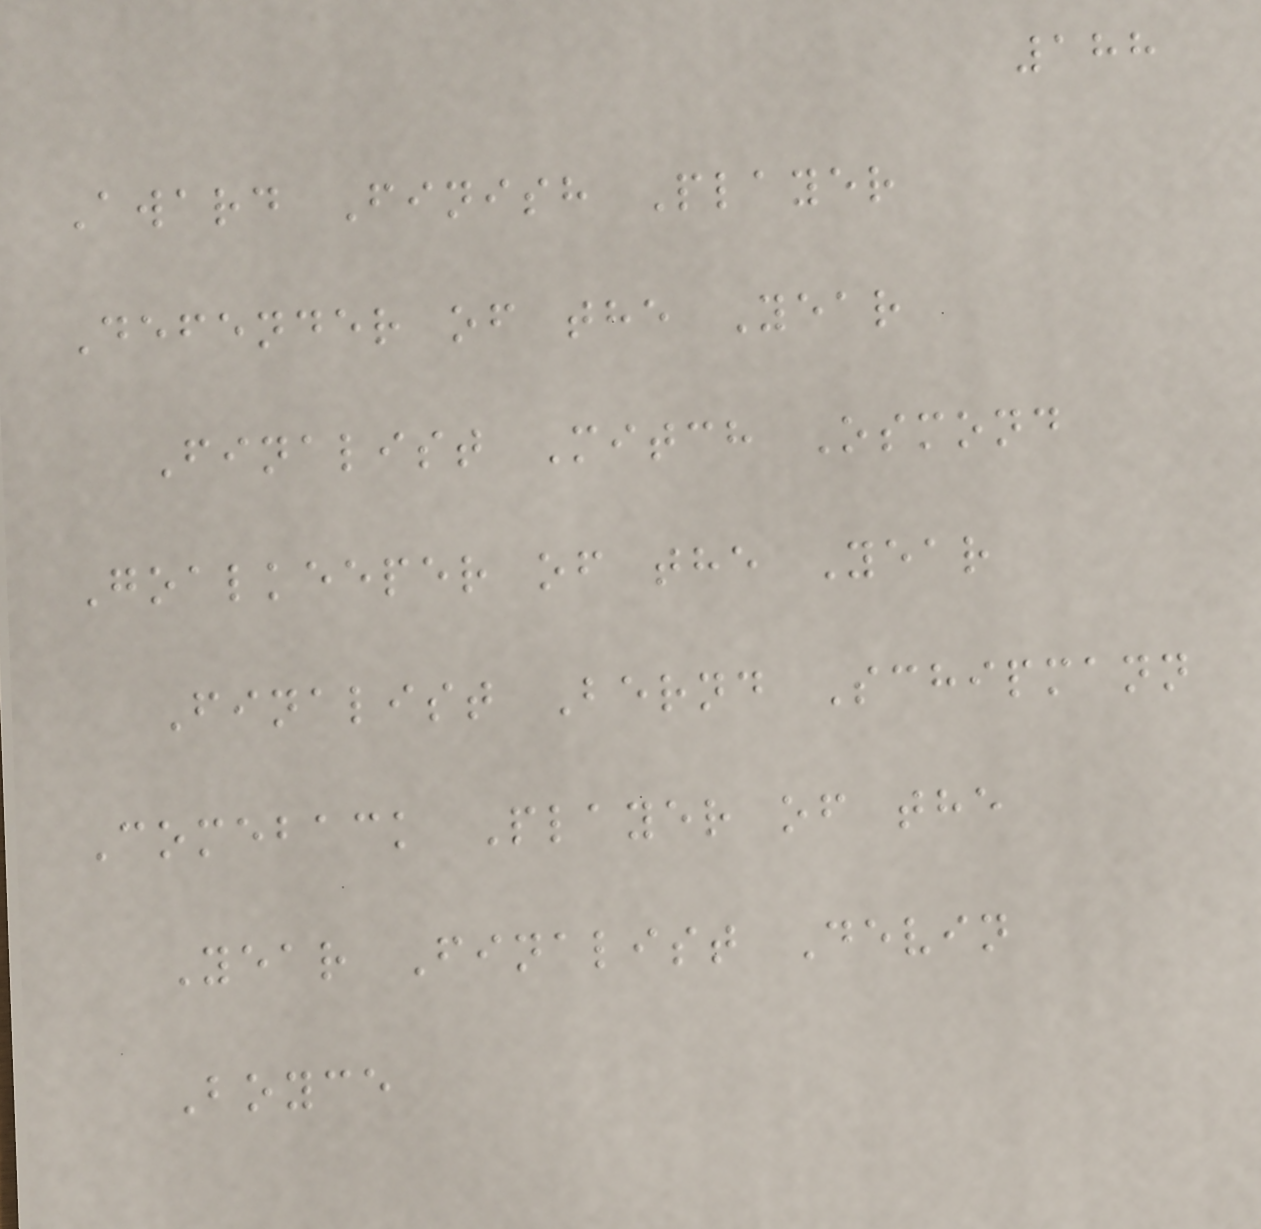188
Award Finish Player
Defender of the Year
Finalist Mitch Osmond
Goalkeeper of the Year
Finalist Bernd Schipmann
Comeback Player of the
Year Finalist Devin
Boyce
